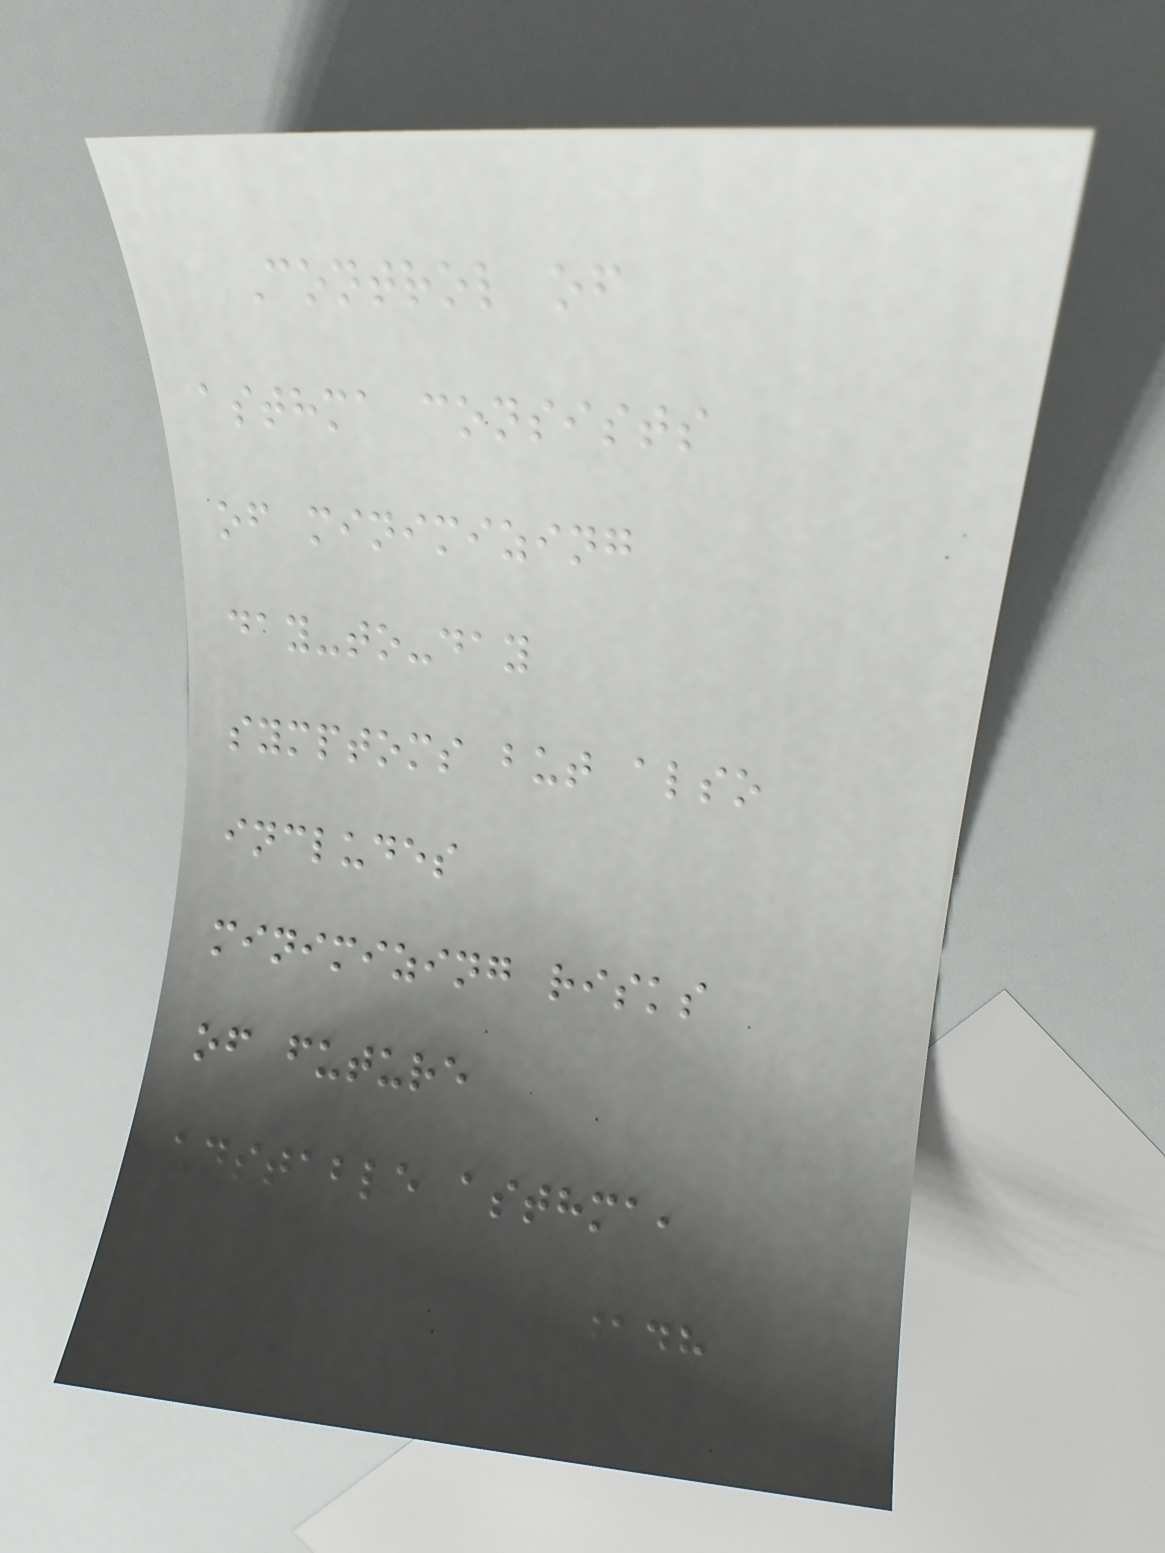Control of
asthma consists
of minimizing
day-to-day
symptoms but also
includes
minimizing risks
of future
unstable asthma,
148
